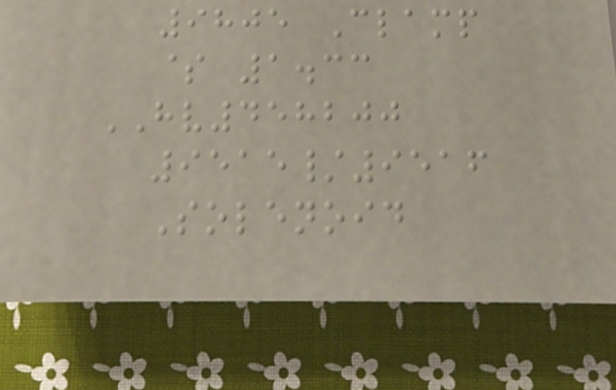9805 Clamp
$ 1.33
HV458200
9515/9516
Solenoid
